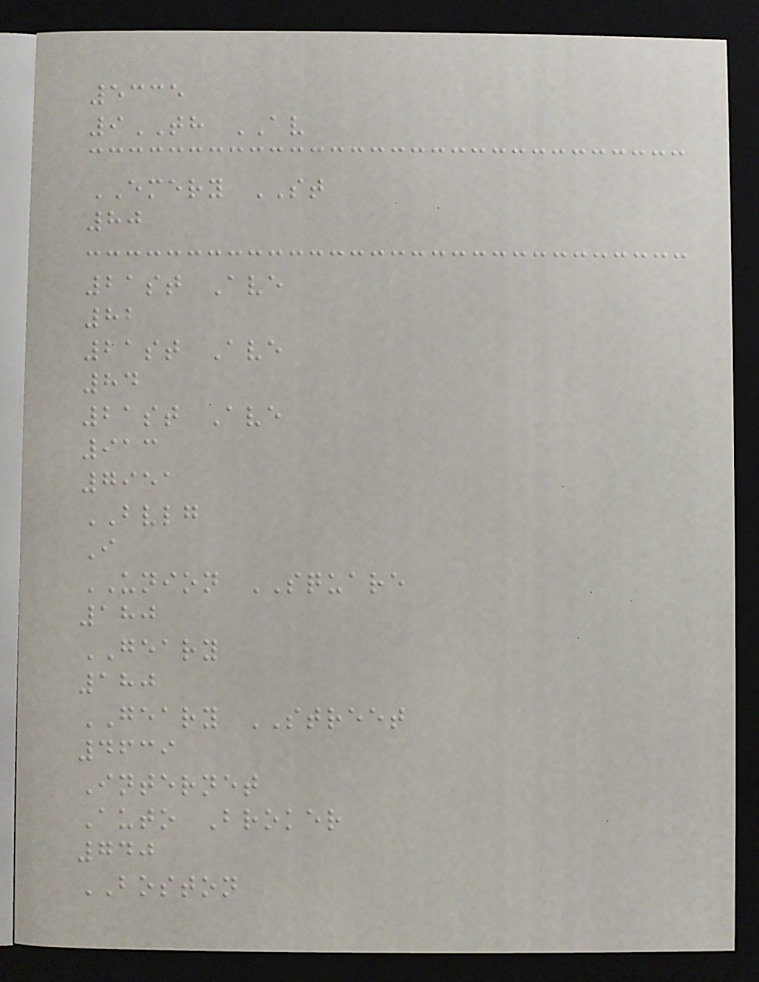5335
9TH AV
EMERY ST
80
21st Ave
82
21st Ave
84
21st Ave
913
7951
BVLG
I
UNION SQUARE
180
GEARY
180
GEARY STREET
4639
Internet
Auto Broker
740
BOSTON
